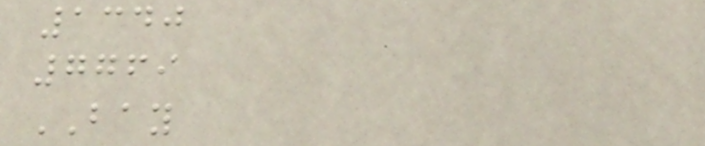1340
7769
BAY
